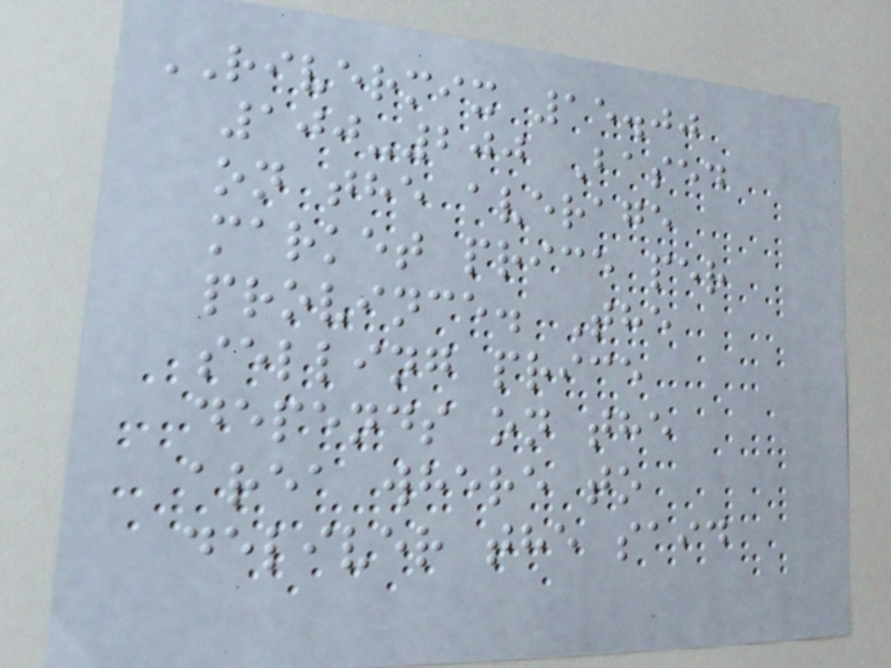RIVERMIX 15.00
100-200 Based
on the average
market price per
province. The
selling price
depends on the
area where to
deliver the said
